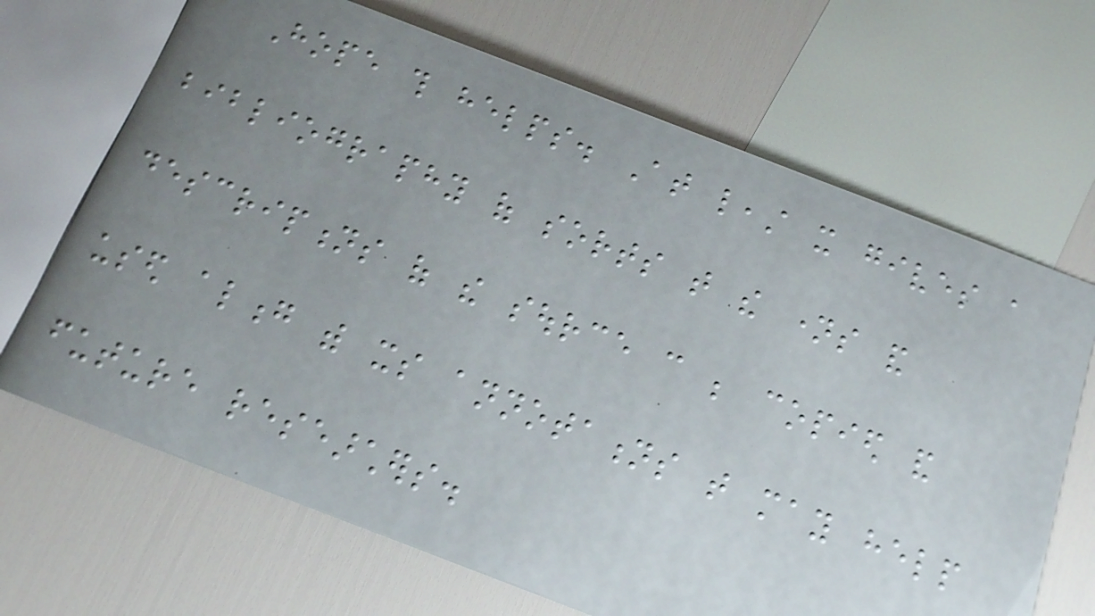Hope this helps. At least it gives a
bibliography of sorts that the names and
descriptions of the source can be copied and
used along with its annotations that may help
future researchers.
